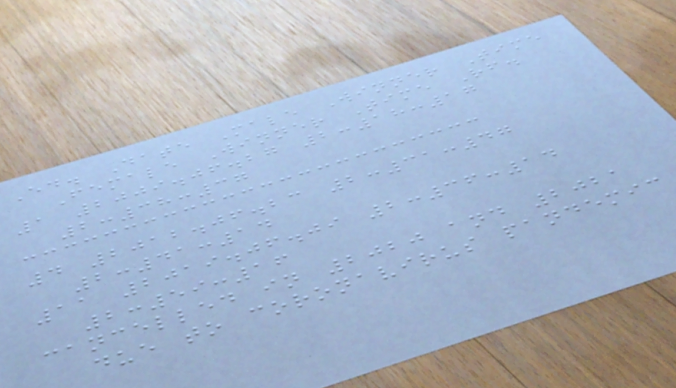Ed. Date Male Winner Time
Female Winner Time Rf.
1 2009.06.27 2:18:17
2:38:37
4 2012.06.23 2:31:47
2:41:14
11 2019.06.09 2:36:14
2:59:16
cancelled in 2020 and 2021
due to coronavirus pandemic
